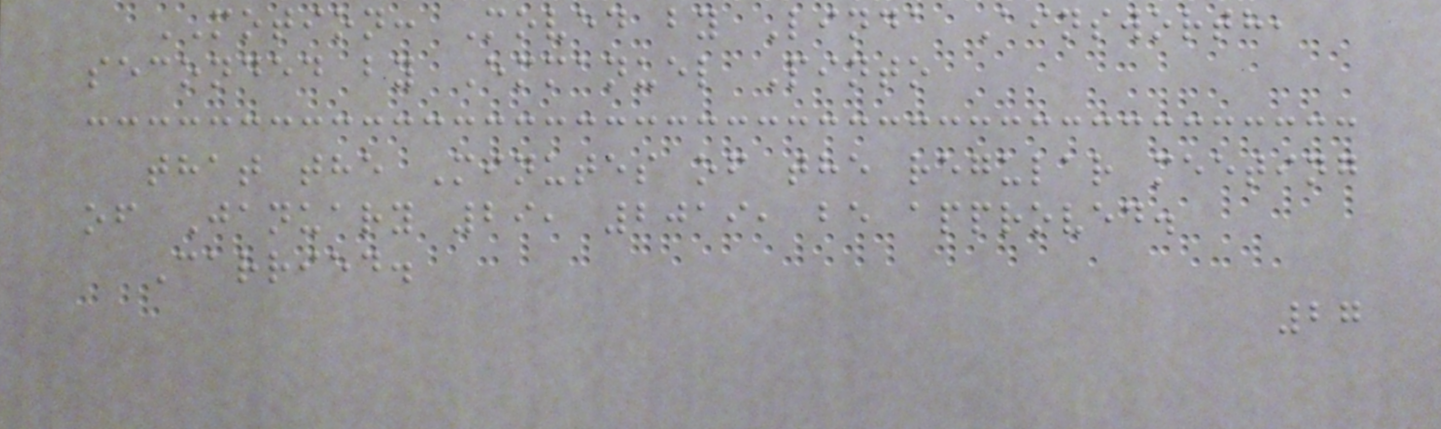MOTION: Moved by Linda Ainsworth,
seconded by Emmanuel Pinto
that the Minutes of the regular meeting
of January 29, 2019, be approved.
Carried.
27
